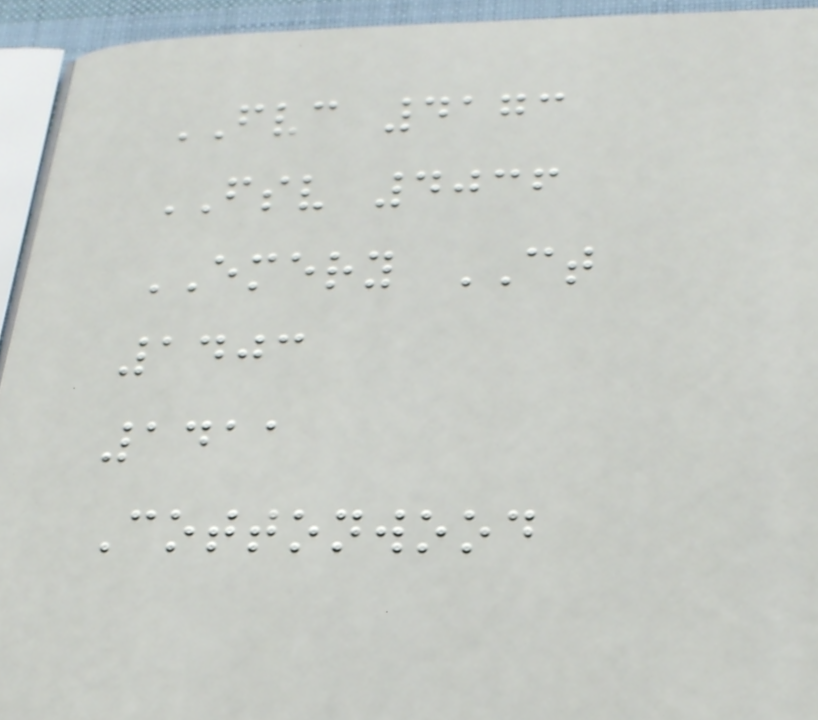FVC 4173
FSV 4036
EMERY CT
1403
1411
Cottonwood
